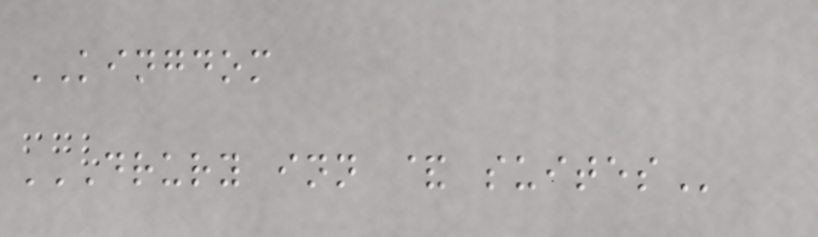KINGDOM
DRURY INN & SUITES
